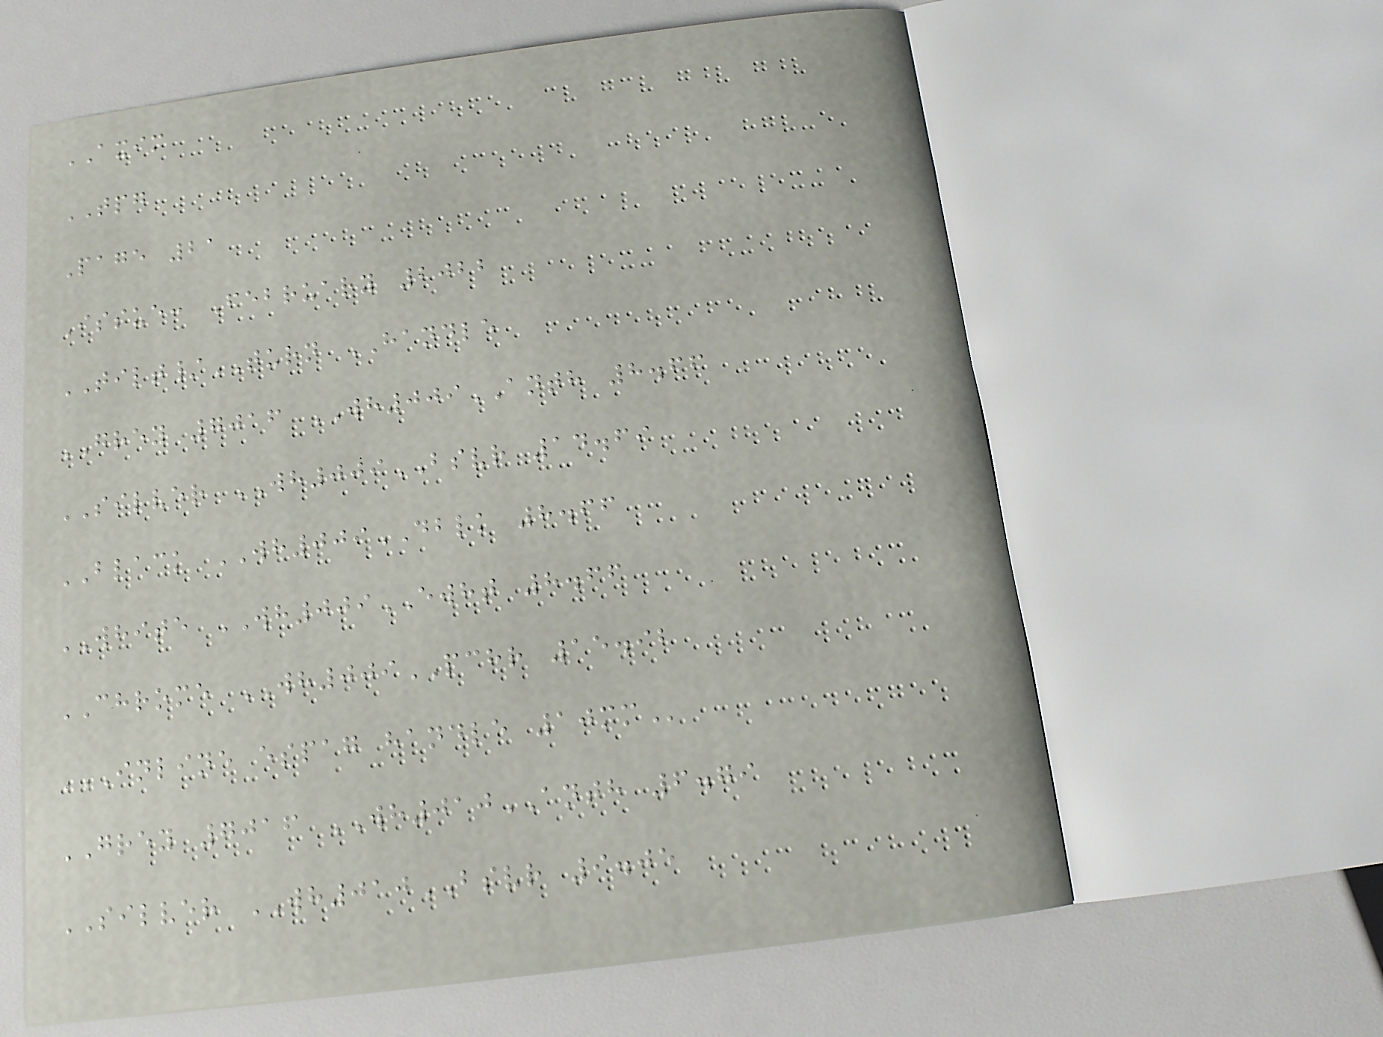AXIM
TPG
Page 21
Issue: February 2022
TILT/TURN HANDLE
GREY 7016 WH009ANTH 8.66
SILVER WH009BSVR 14.69
BLACK WH009DBLK 8.66
WHITE WH009EWHT 8.66
CHROME WH009PCHR 15.92
INLINE ESPAG HANDLE 10MM
GREY 7016 WH010ANTH 6.79
SILVER WH010BSVR 9.05
